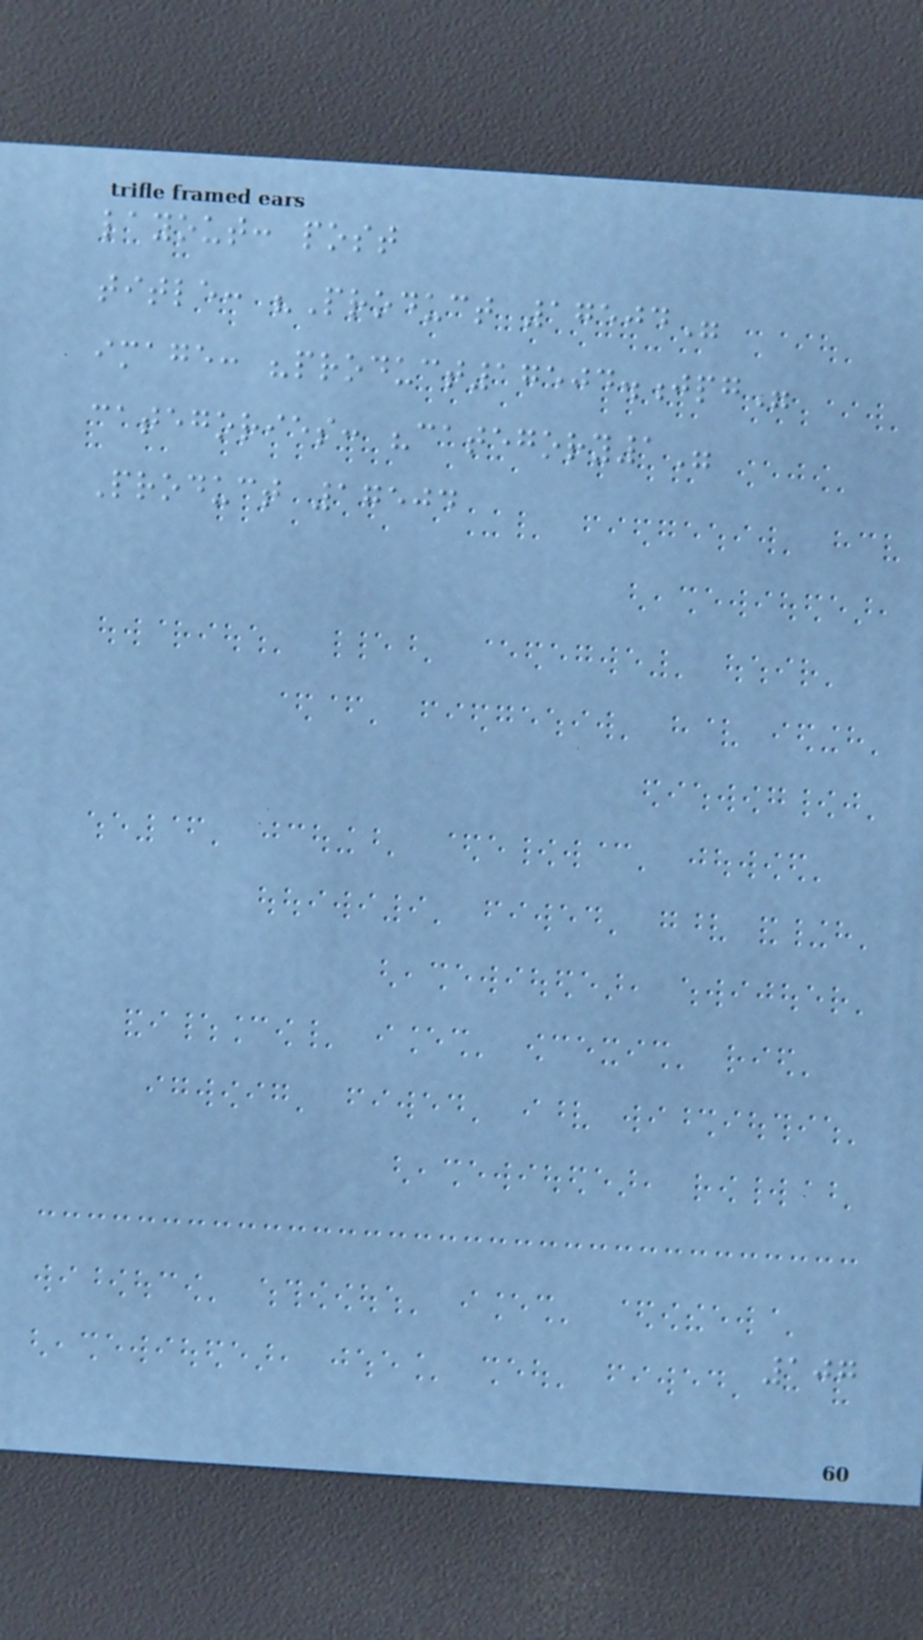layout: post
title: "Product 17504"
image: "product17504.jpg"
categories: "category1"
Product 17504
107
